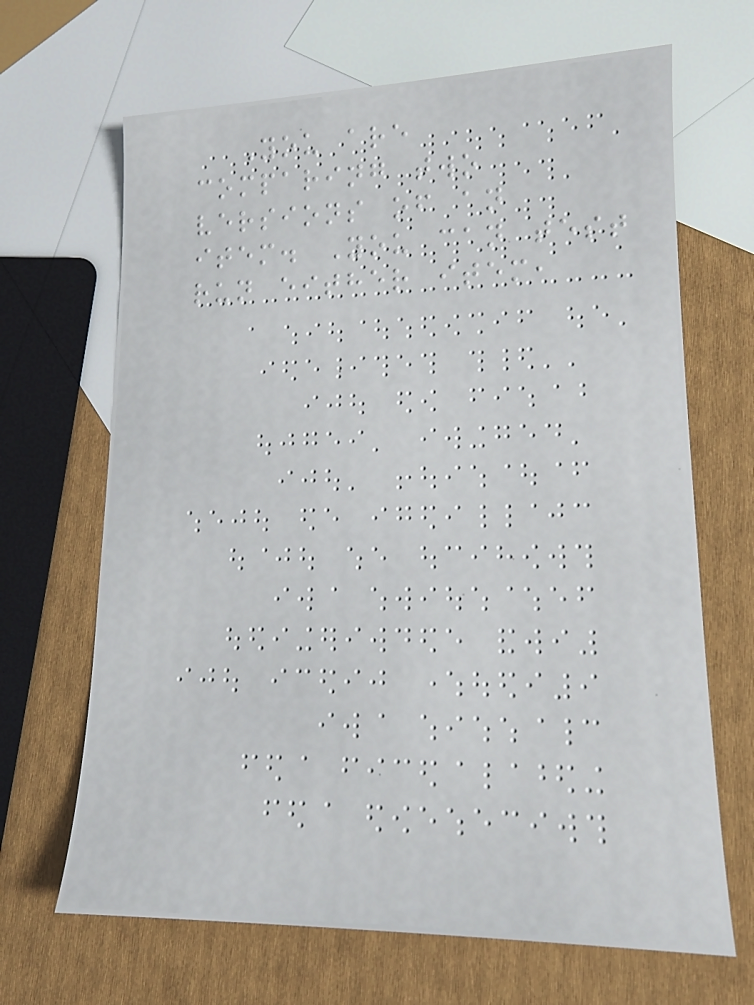You are
comparing two
versions of an
item. You can test
run either item,
